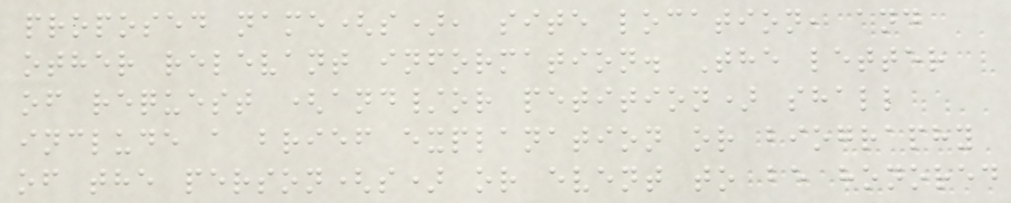proposed name(s), site location, and
other relevant information. The letter
of request (and/or petition) shall
include a brief explanation or biography
of the person(s) or event to be honored
